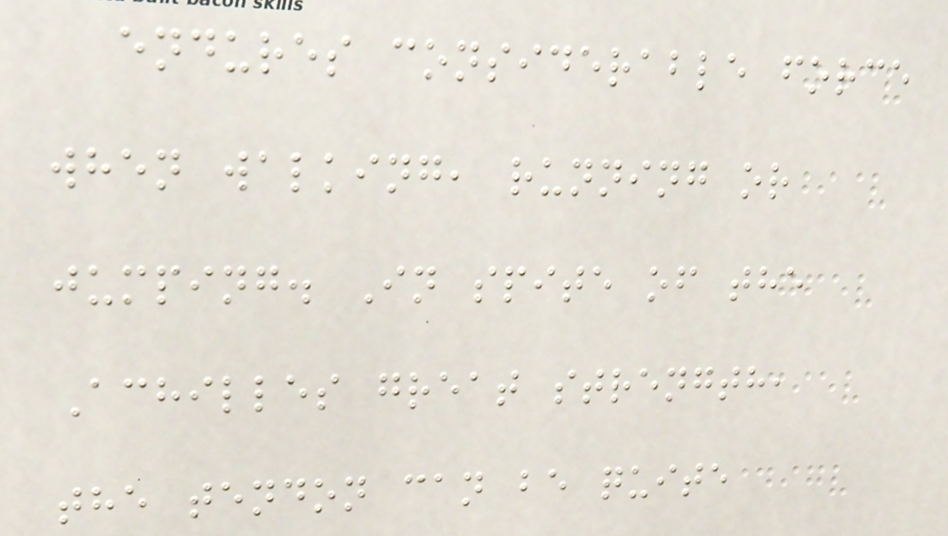endures considerable force
when walking, running or
jumping. In spite of the
Achilles great strength,
the tendon can be quite
